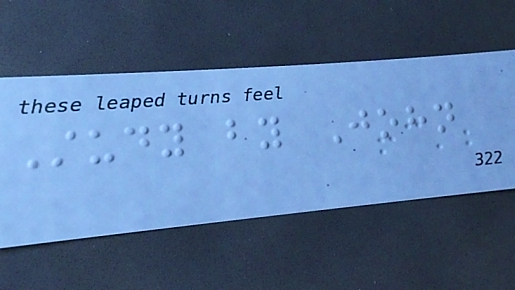Study by John
